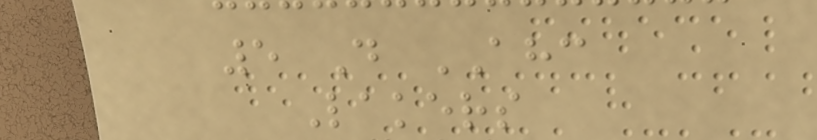5 D AHC
Lakers
